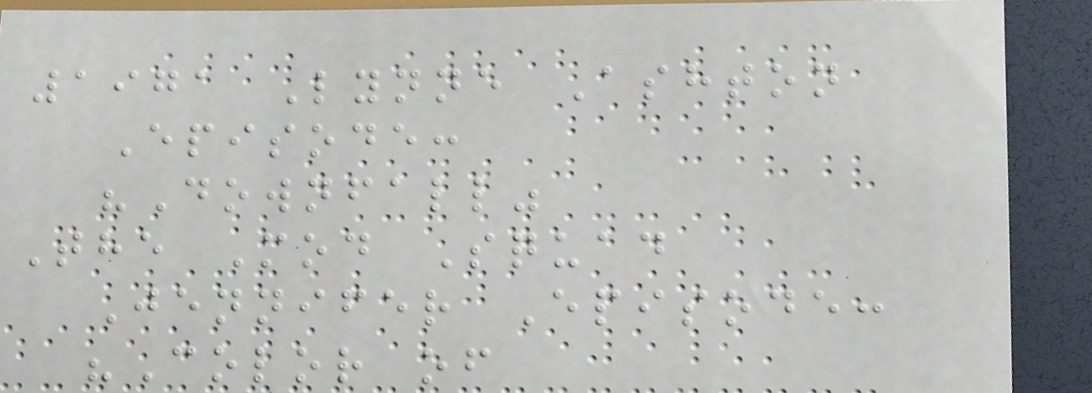1971 Lynne Ashton
Episode:
"Downfall"
The Mod Squad
Jennifer Episode:
"Color of
